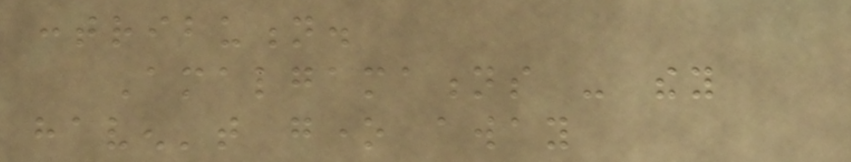contribution.
Amalgamations - they
haven't gone away
